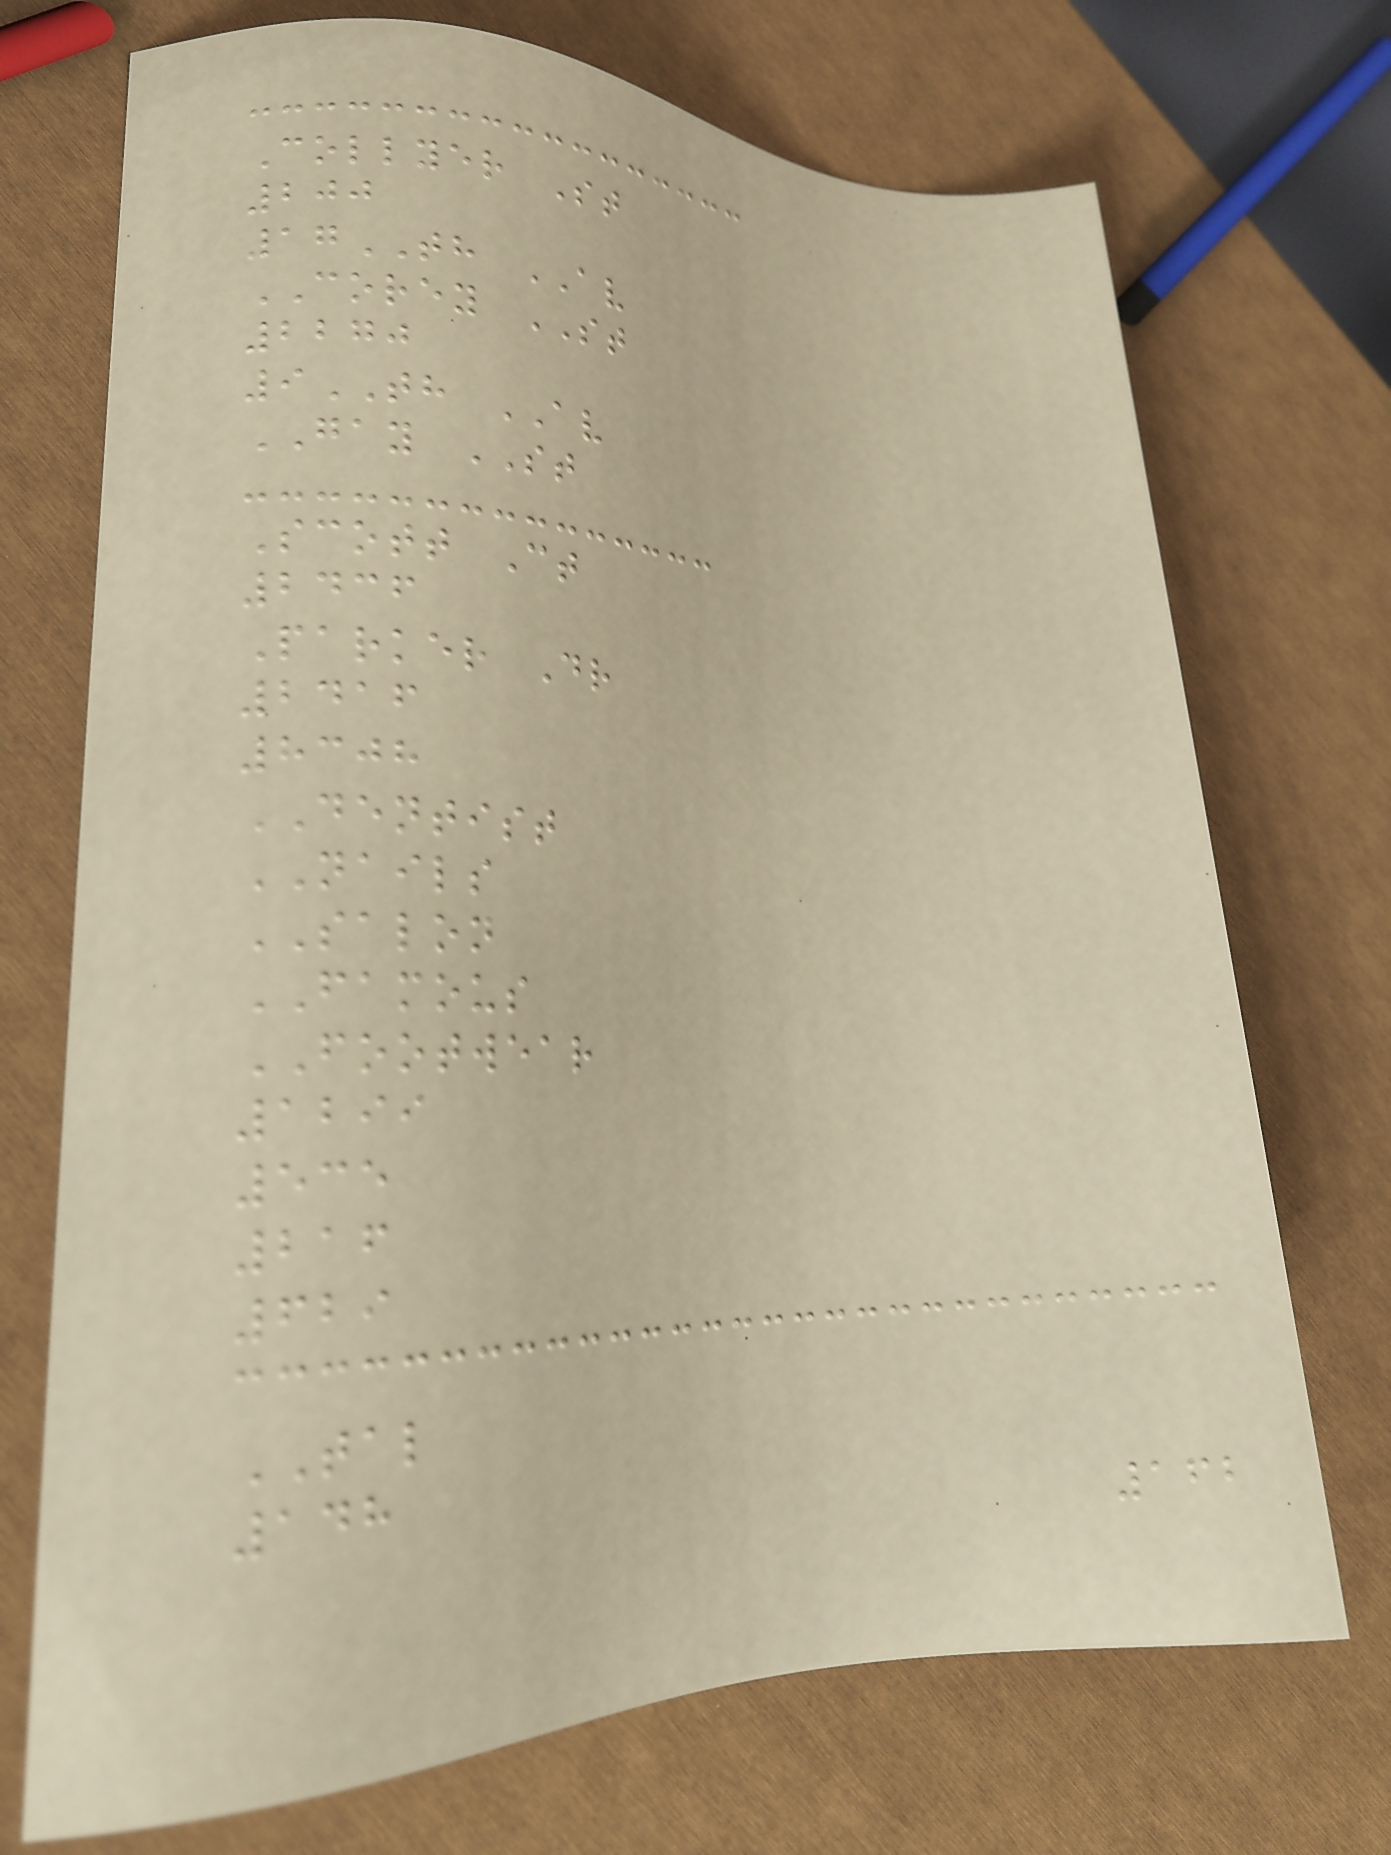Collyer St
200
17TH AV
COREY ST
2270
9TH AV
GAY ST
Scott Ct
2436
Parker Dr
2416
8308
DENTIST
NAILS
SALON
FAMOUS
FOOTWEAR
1299
535
216
629
TAL
148
162
